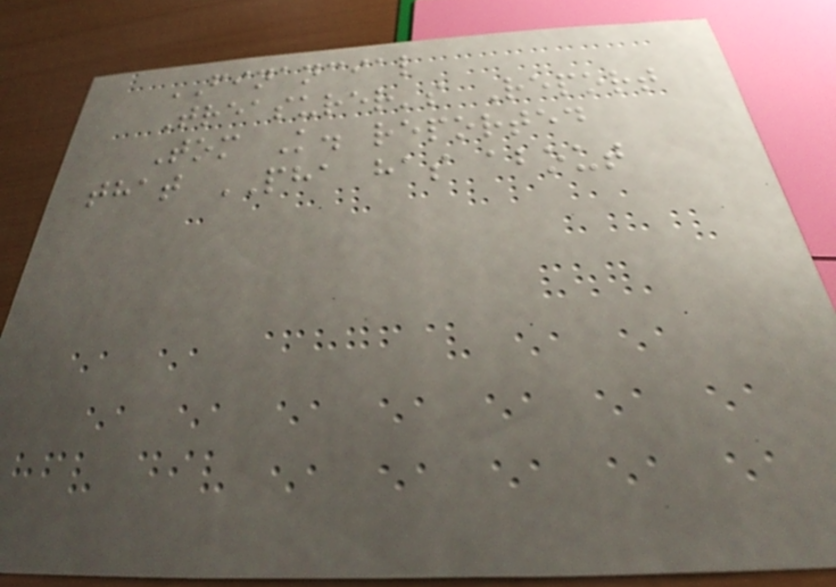FINANCIAL
Treasurer's Report
Tom K. reported
that PHA has about
